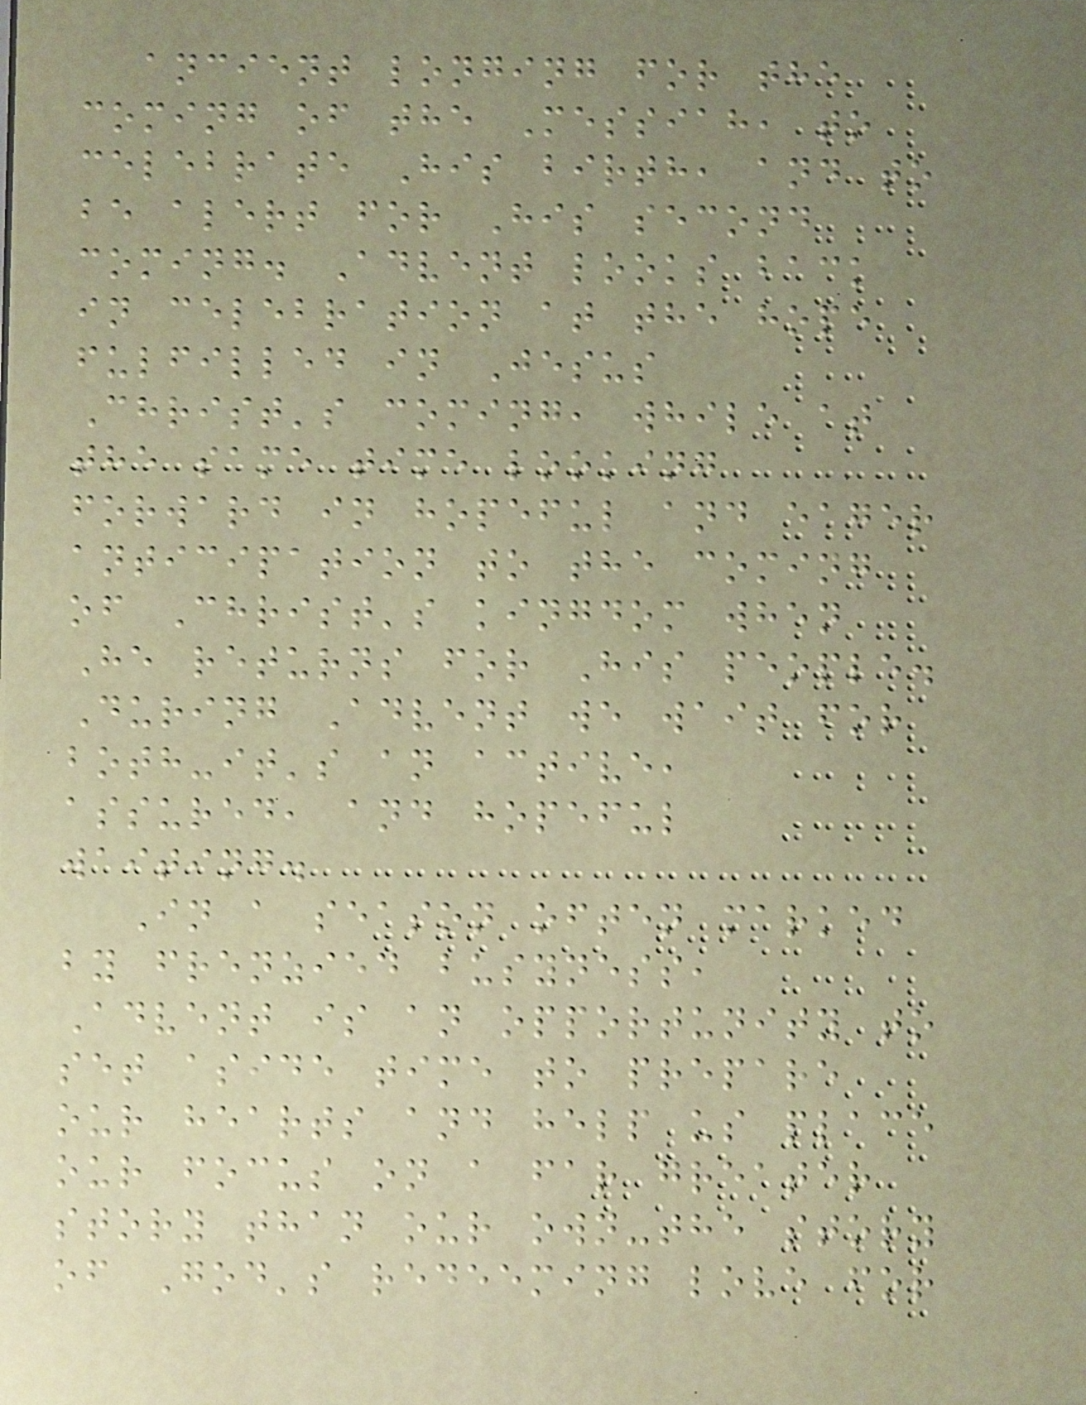ancient longing for the
coming of the Messiah, to
celebrate His birth, and to
be alert for His second
coming. Advent looks back
in celebration at the hope
fulfilled in Jesus
Christ's coming, while at
the same time looking
forward in hopeful and eager
anticipation to the coming
of Christ's kingdom when
He returns for His people.
During Advent we wait for
both-it's an active,
assured, and hopeful
waiting.
In a season often marked
by frenzied busyness,
Advent is an opportunity to
set aside time to prepare
our hearts and help us place
our focus on a far greater
story than our own-the story
of God's redeeming love for
